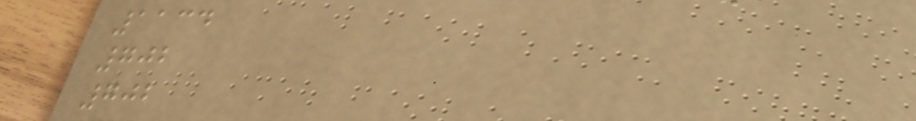1134
702
702
